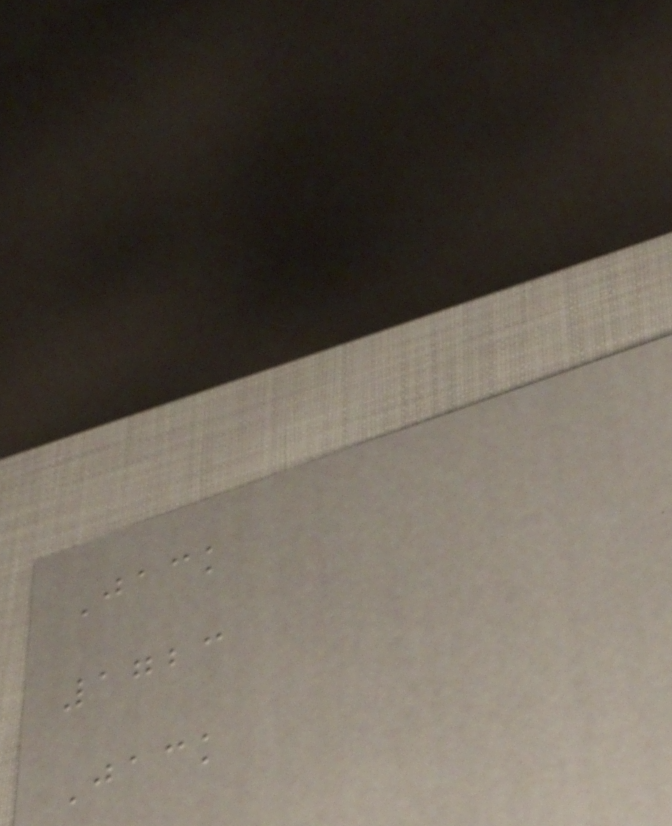Jack
1723
Jack
